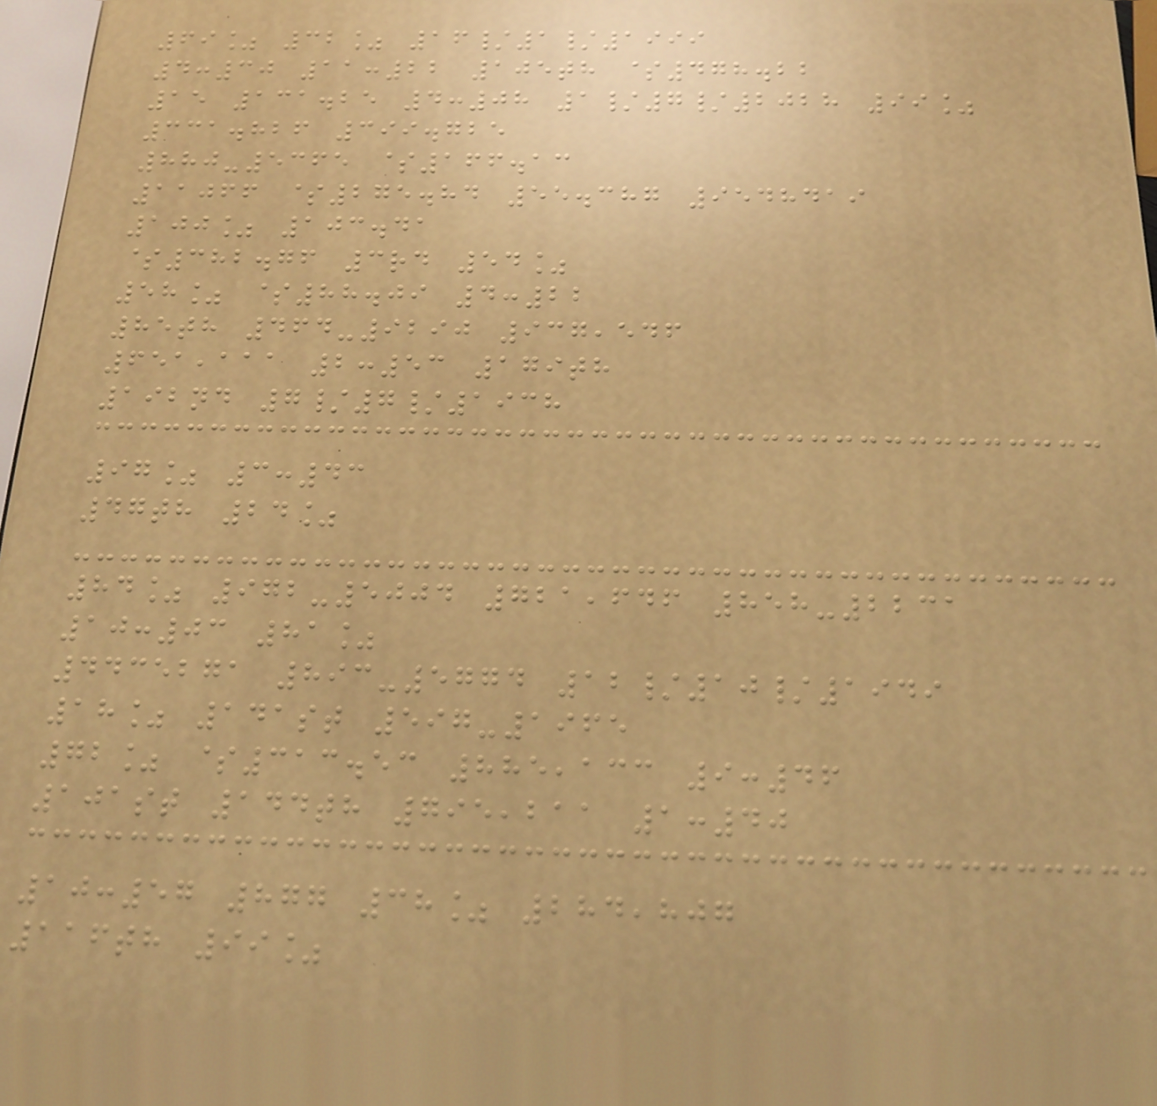69% 32% 16/1/1999
4:30 11:22 105th $478.22
15 131.25 4:08 1/7/2028 99%
331.826 399.725
880-5365 $166.13
11066 $275.84 55.387 9548419
100% 103.41
$382.76 3rd 54%
58% $88.09 4:22
85th 464-9290 937,546
651,111 2:53 179th
192nd 7/7/1938
97% 3:43
47th 24%
84% 972-5004 721,646 858-2231
10:03 81%
4435271 893-5774 12/10/1949
18% 141st 597-1965
72% $313.53 885,133 9:46
101st 144th 795,211 1:40
10:57 877 38% 284,807
116th 99%
